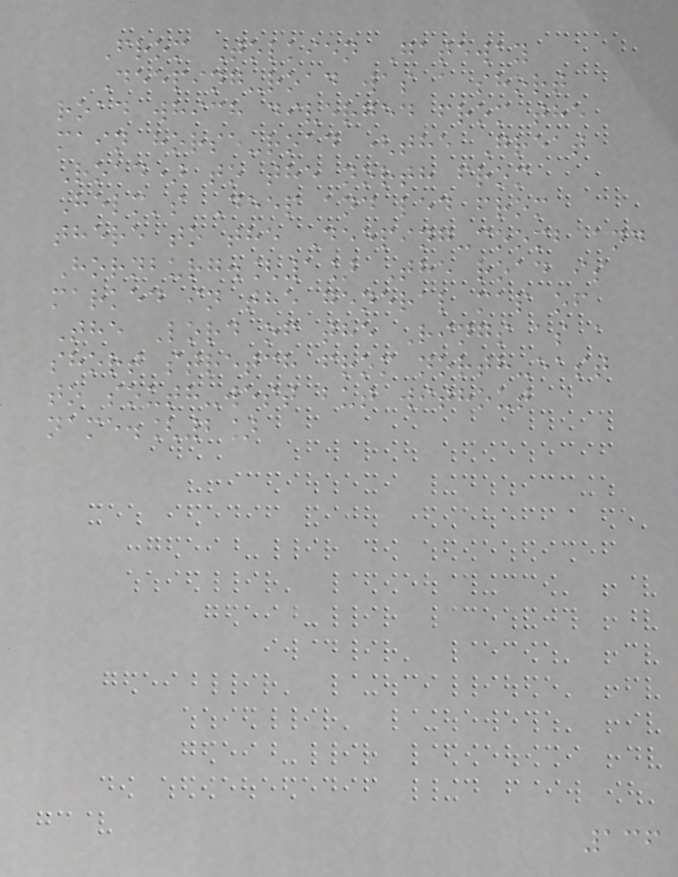From Tolkien Gateway
Deeping-road was a short
road which diverged from the
main horse-road (the Great
Road) to the north from
Helm's Deep and led from
there to the Deeping-coomb and
Hornburg.[1] The road is
marked in the general map of
The Lord of the Rings as a
short stretch from north-east
to south-west but without
name.[2]
136
